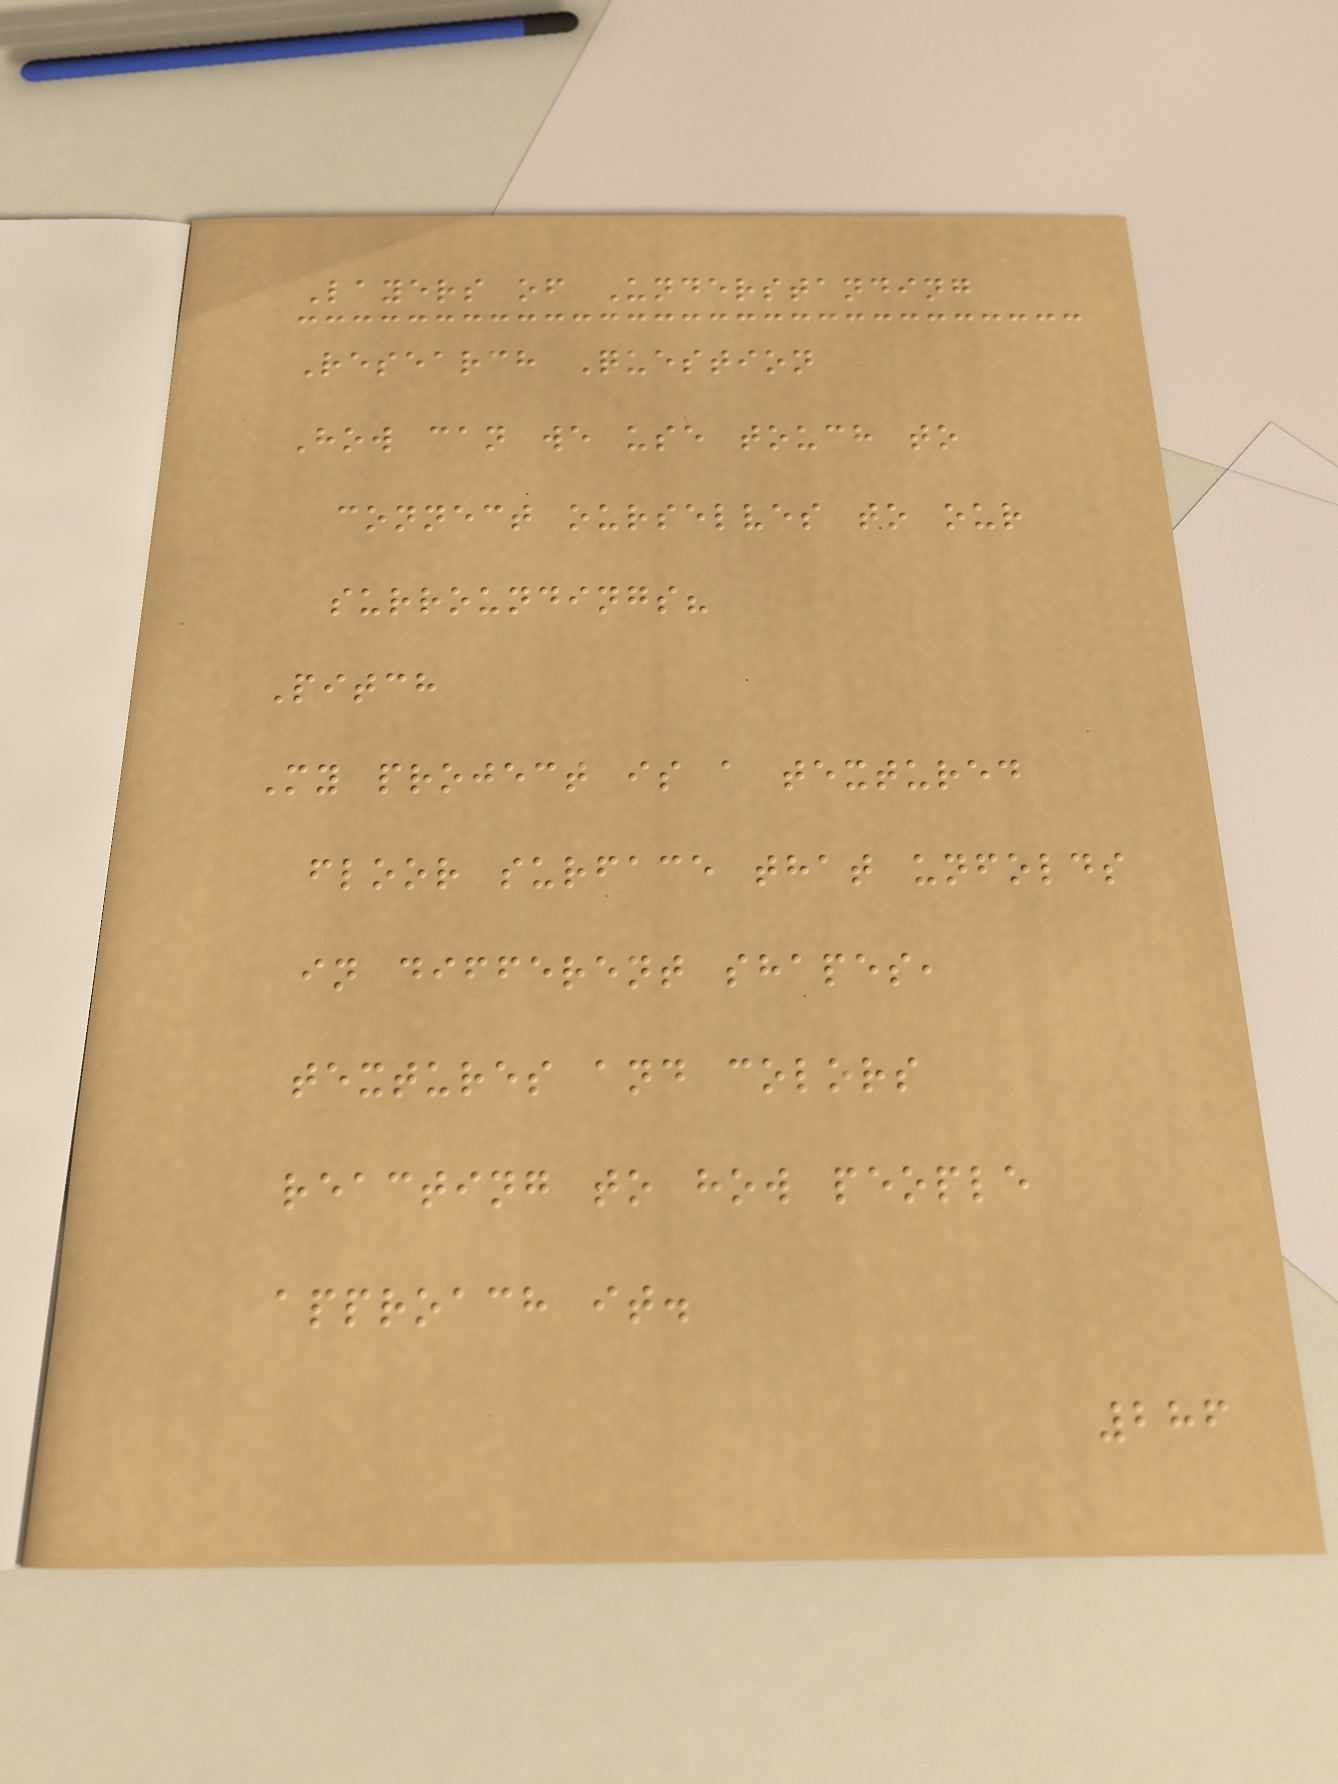Layers of Understanding
Research Question
How can we use touch to
connect ourselves to our
surroundings?
Pitch
My project is a textured
floor surface that unfolds
in different shapes,
textures and colors
reacting to how people
approach it.
286
